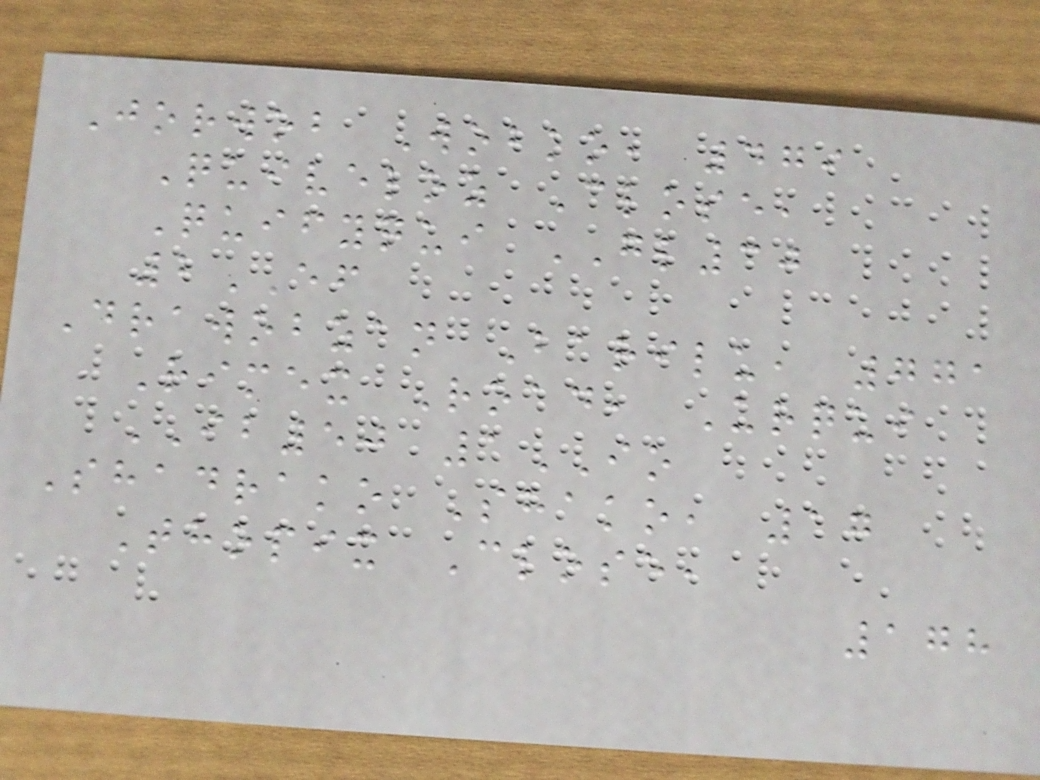Jorwob Wobko, 479
Quiveloz Close,
Quifyqui GL30
2EF
Drawobzan Barilu, 771
Rimex Road, Urqui
IB50 1IO
Shadrako Shako, 17
Thopix Close,
178
